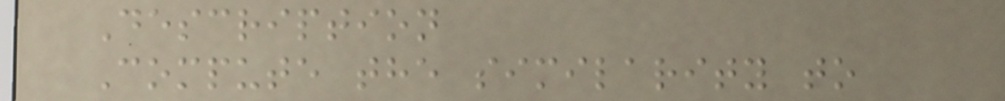Description
Compute the similarity to
